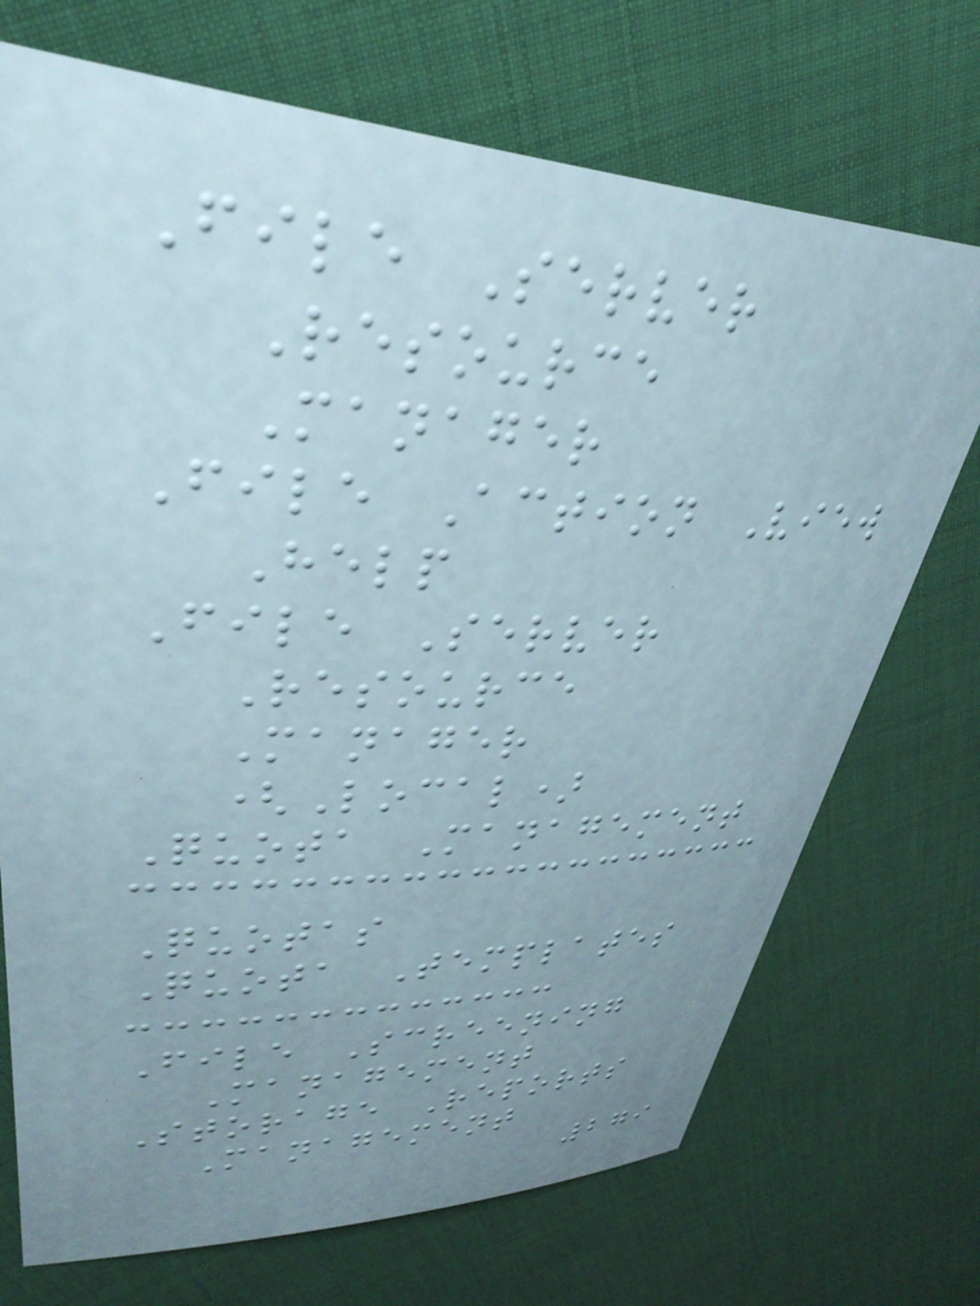File Server
Resource
Manager
File Action View
Help
File Server
Resource
Manager
(Local)
Quota Management
Quotas
Quota Templates
File Screening
Management
Storage Reports
Management
279
